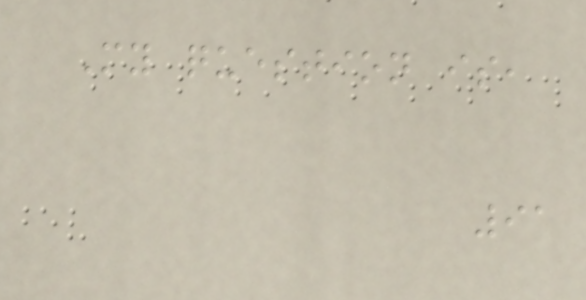My question is,
91
